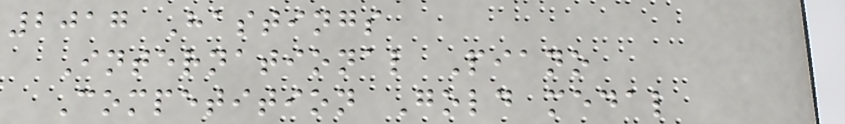2017 Hastings
International Piano
Competition Gold medal
